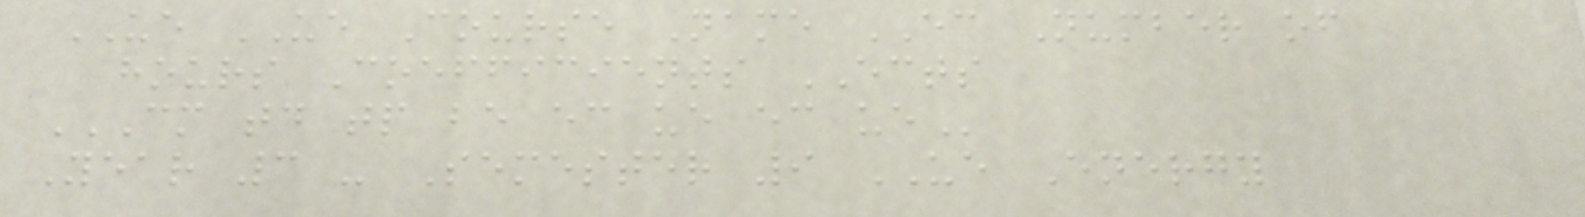UE UE Course Name EC Number of
hours Coefficients ECTS
CM TD TP BE EC UE EC UE
Year 3 - Semester 9 UE Energy
